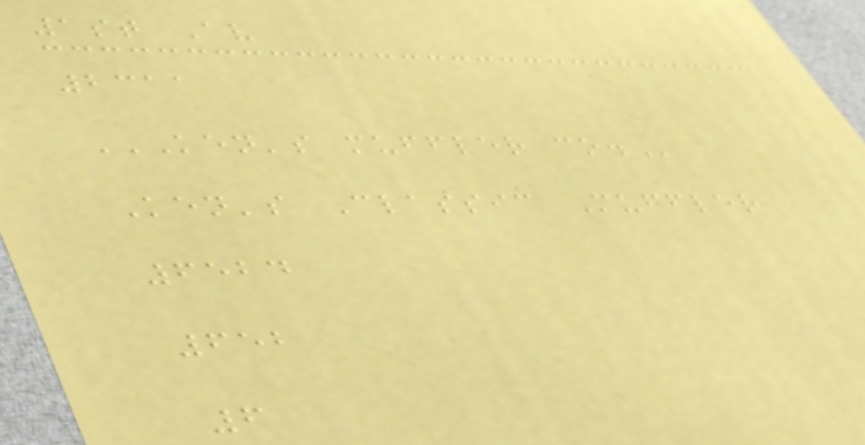1st Av
2311
KEN'S MUFFLER CO.
Ken's Classic Muffler
6524
652
6
